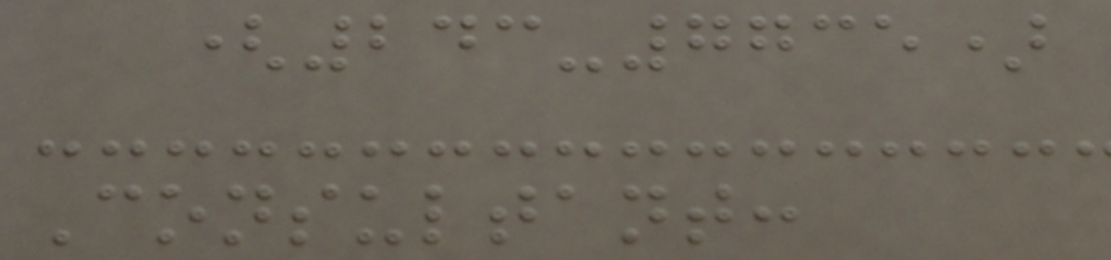(243-7735)
Consultant:
